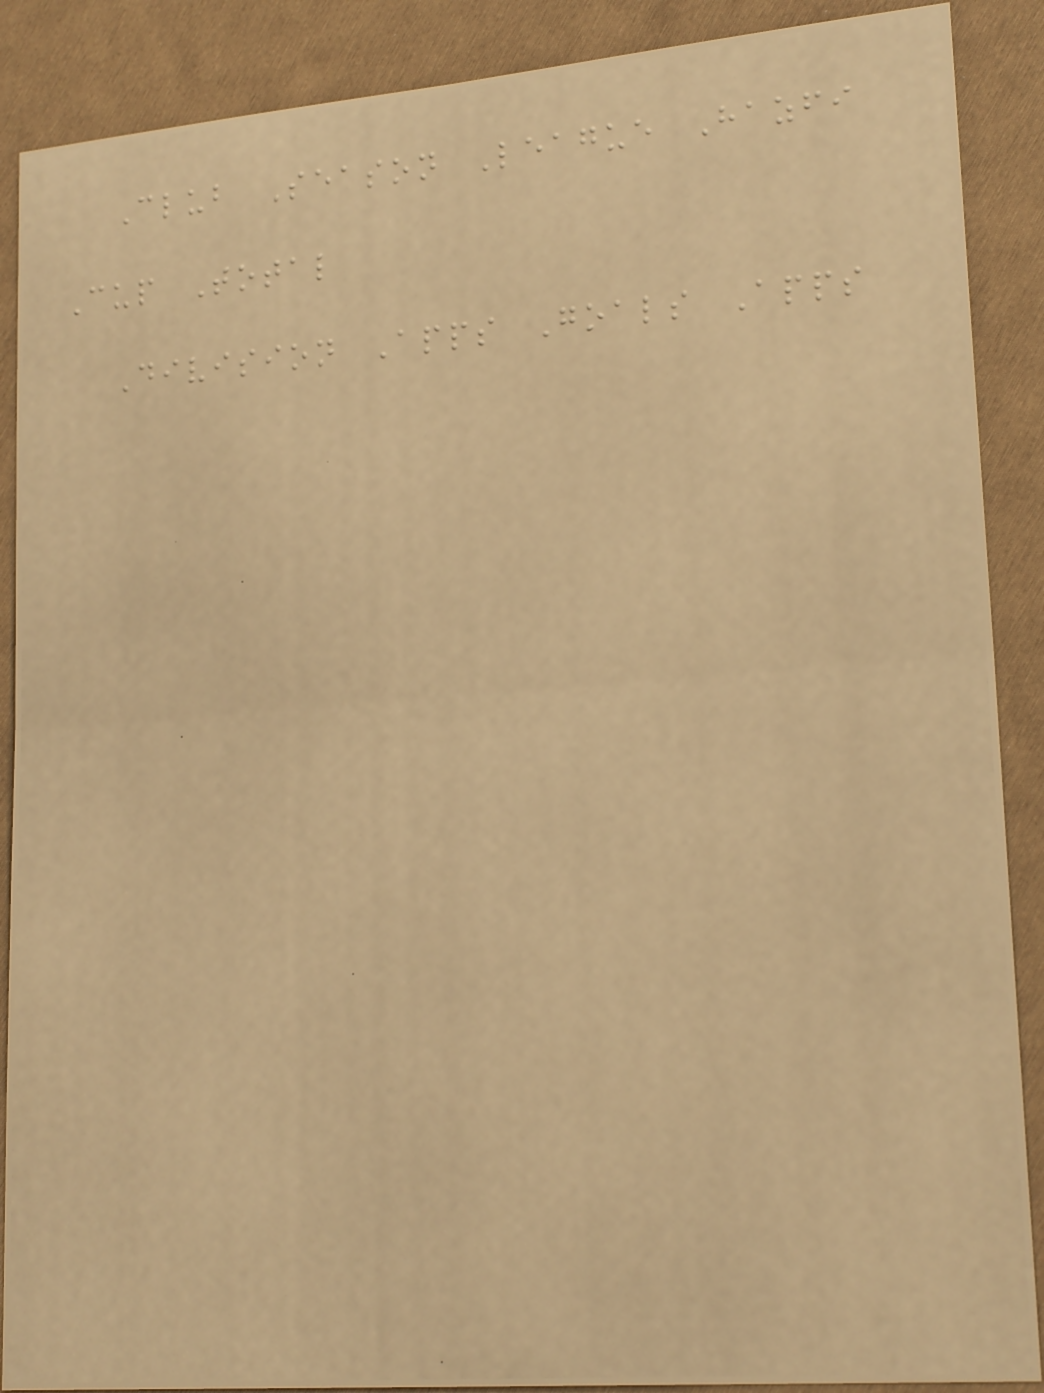Club Season League Hazfi
Cup Total
Division Apps Goals Apps
